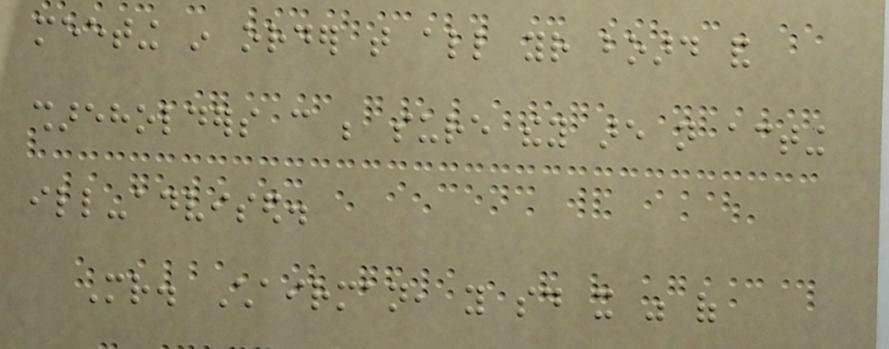meeting in order that all your board and
shareholders can be sure they are not acting
ill-advised.
Mr. Chairman, you said it was of
